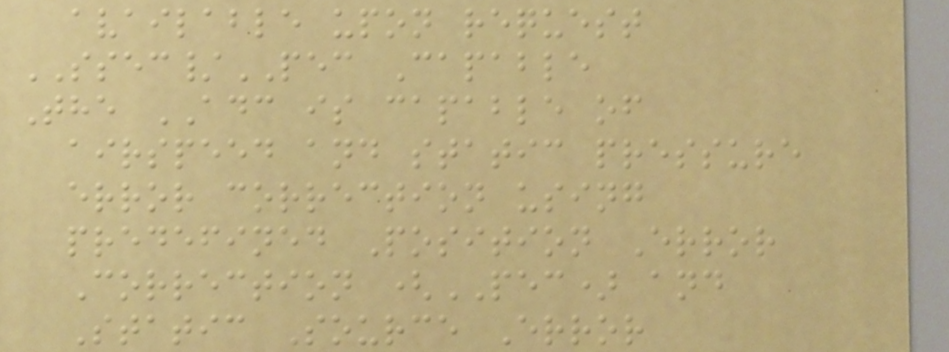available upon request
SSEC/PEC Capable
The ADC is capable of
airspeed and static pressure
error correction using
predefined Position Error
Correction (PEC) and
Static Source Error
